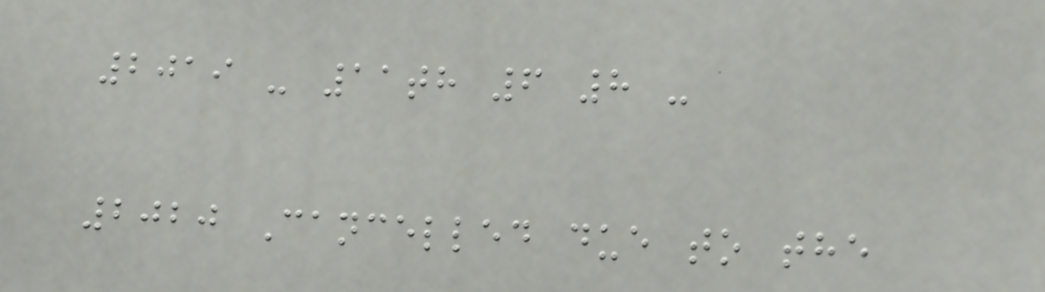2019 - 11th 6 8 -
2020 Cancelled due to the
